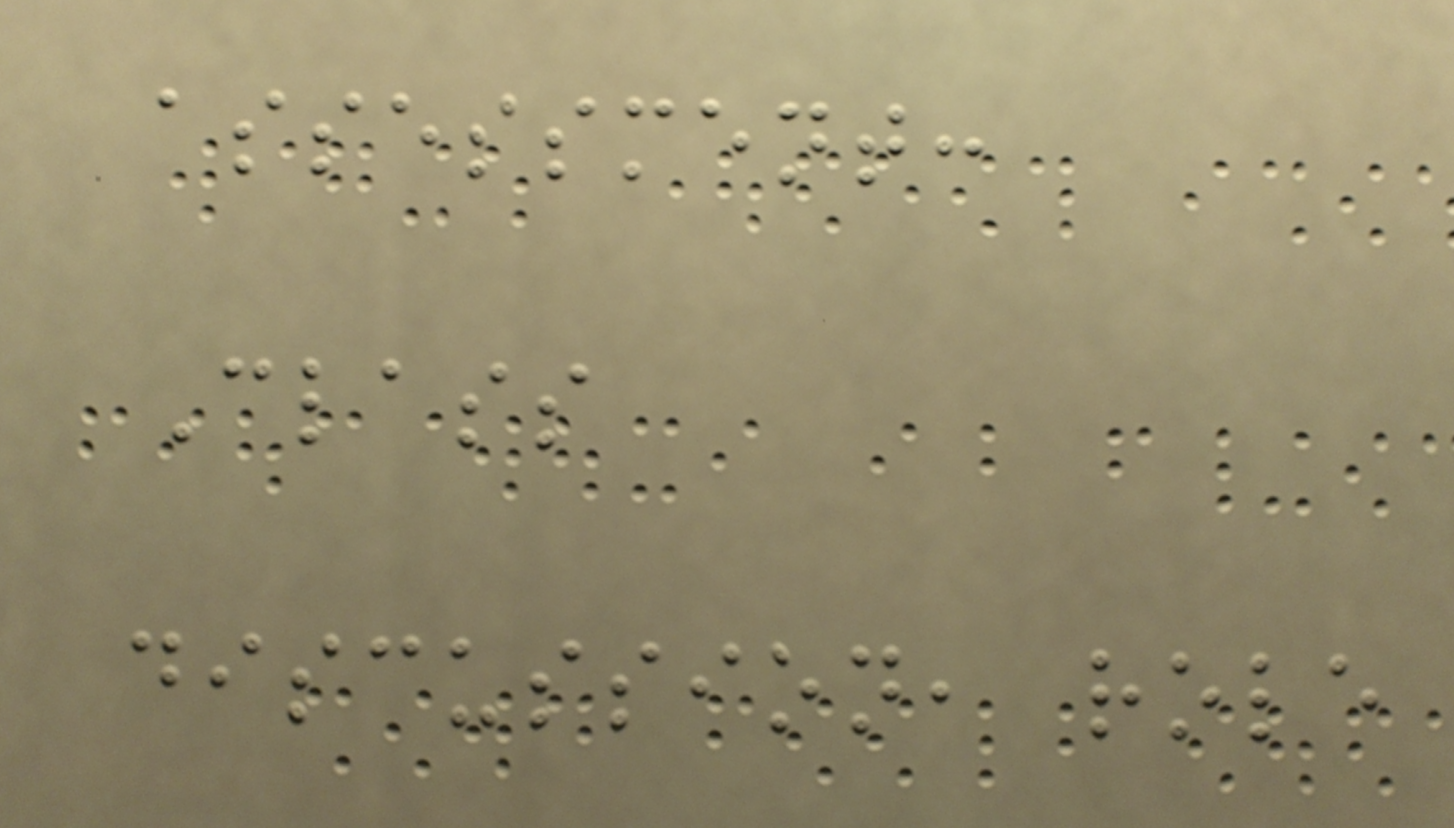assessment:
Class
discussion, role
